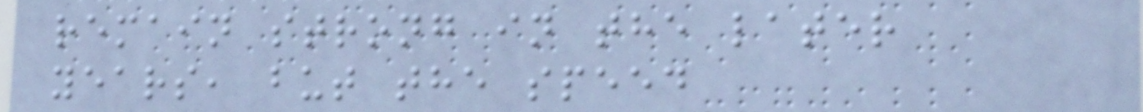remain strong in the later
years, but the speed
